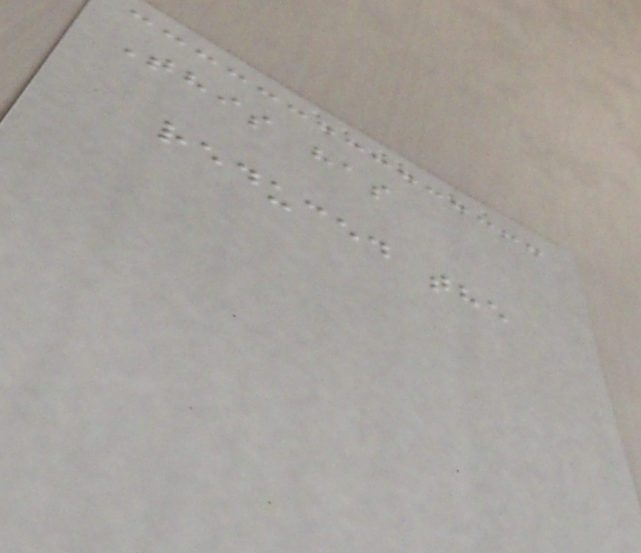This has
reduced the
